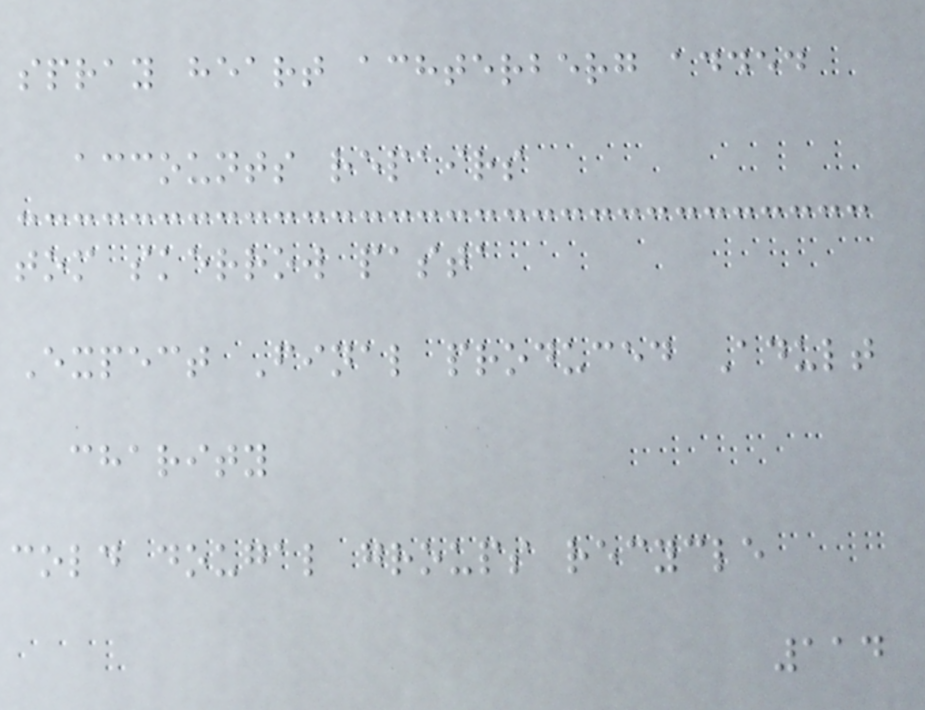spray heart achterberg added
accounts repairs
tom skerrow pasta
Expect Final produced Adult
charity
cold dougal groups recycle
114
